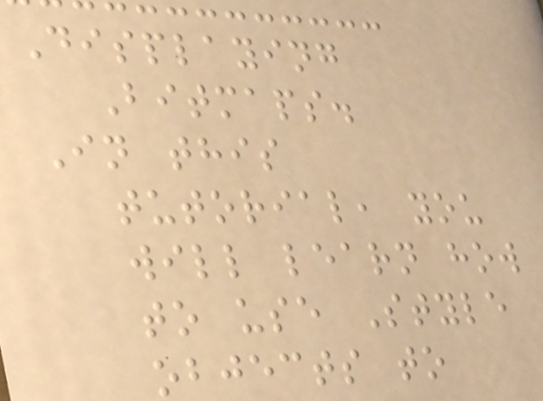Displaying
Bitmaps.
In this
tutorial, you
will learn how
to use Style
objects to
